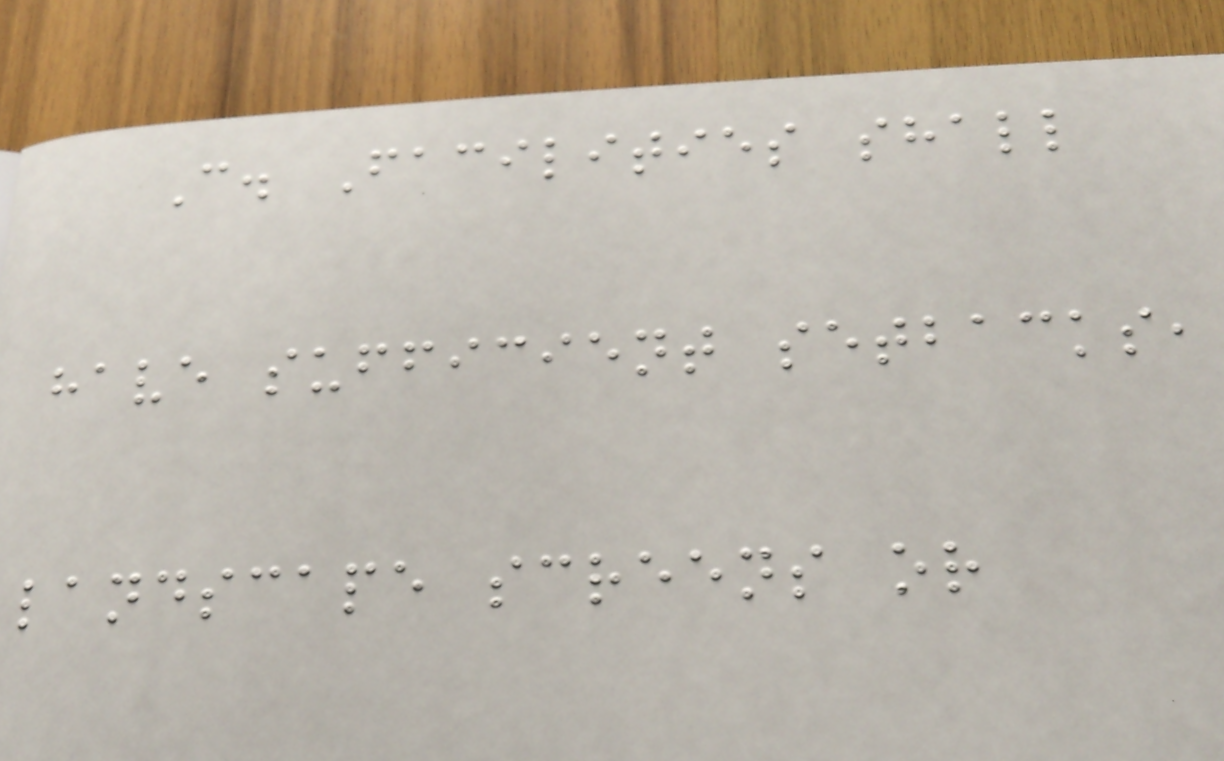C. Facilities shall
have sufficient setbacks,
landscape screens or
